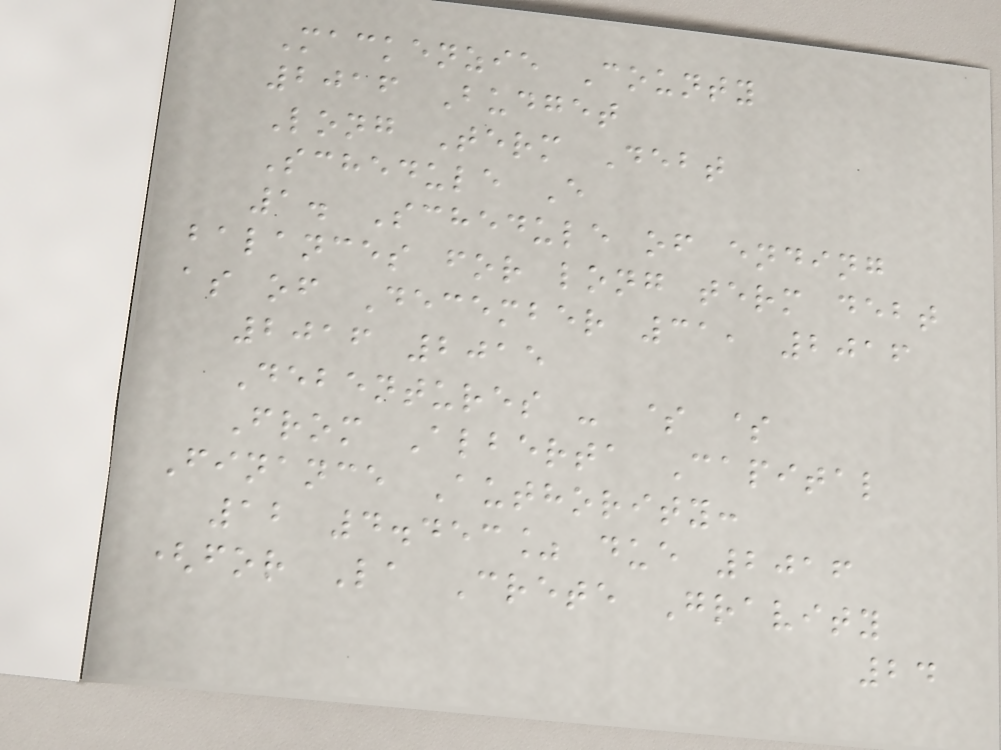Mackenzie County
2016 Budget
Long Term Debt
Schedule E
1. Schedule of ending
balances for long term debt
as of December 31, 2016
2016 2015
Debentures - $ $
From Alberta Capital
Finance Authority:
12 4.453% due 2016
(for La Crete Gravity
24
